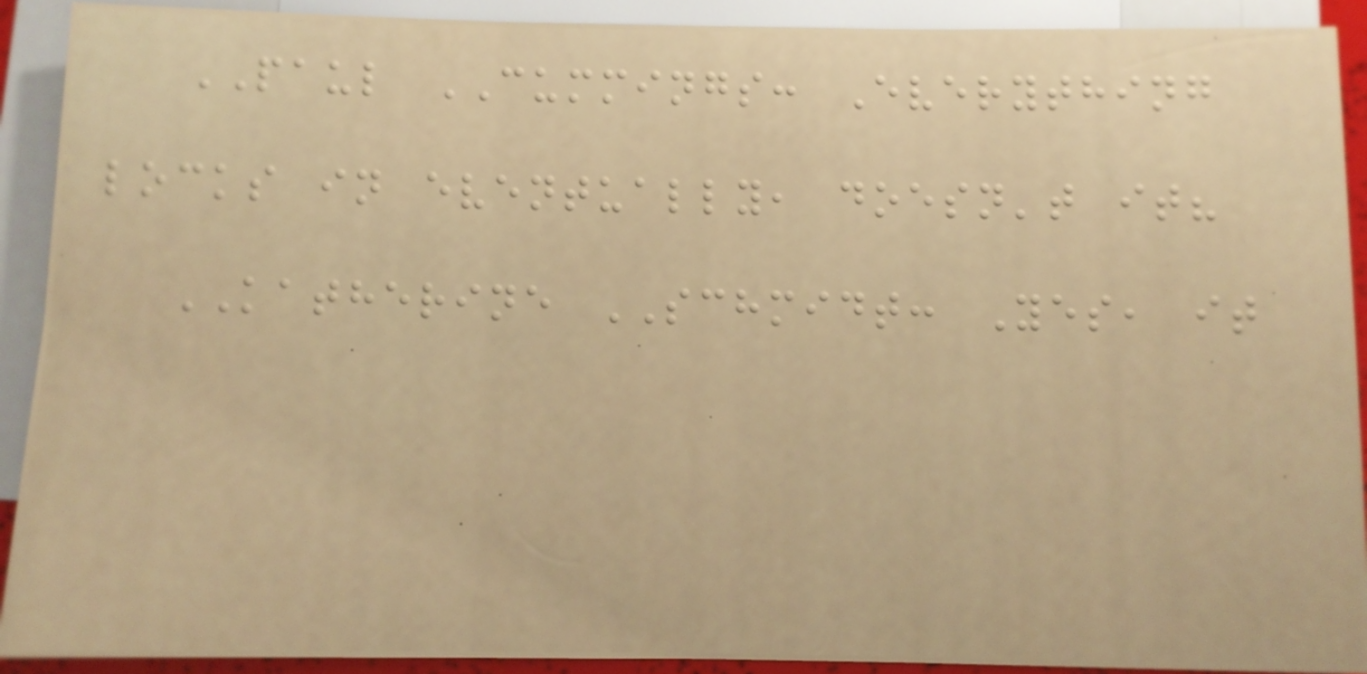PAUL CUMMINGS: Everything
locks in eventually, doesn't it?
KATHERINE SCHMIDT: Yes, it
